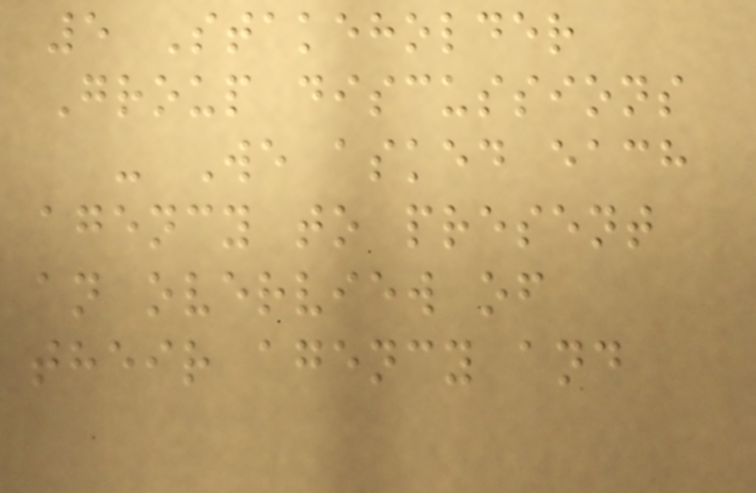5 Stakeholder
Group discussions
- We asked each
agency to present
an overview of
their agency and
